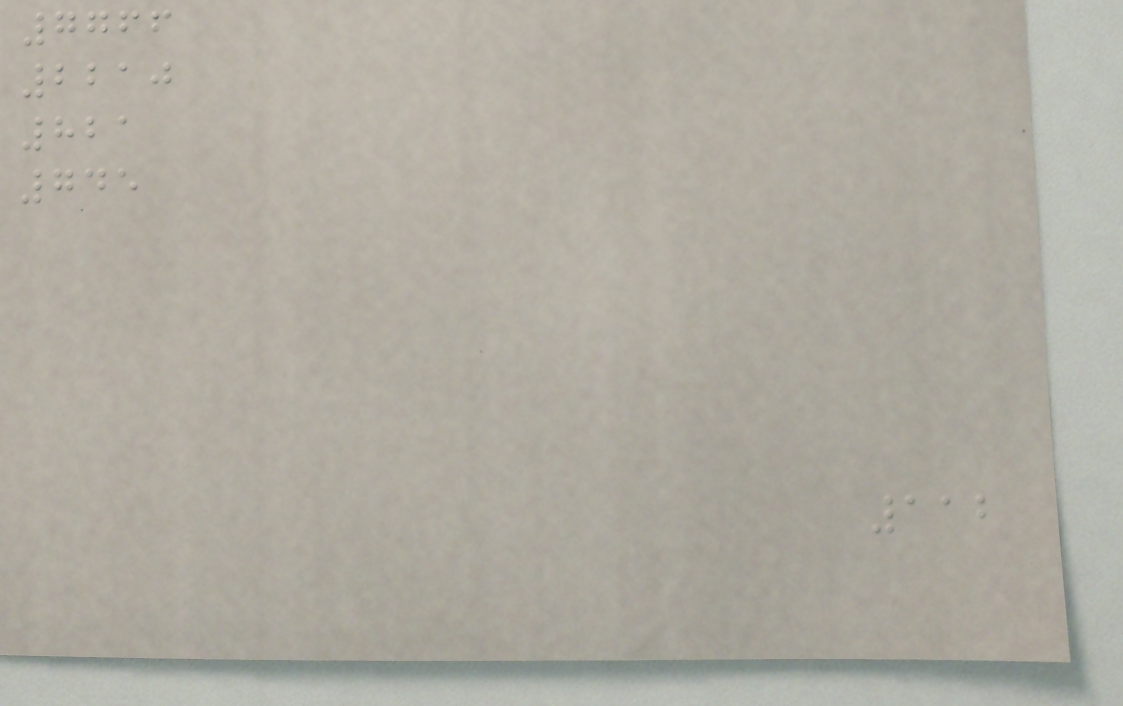7766
2210
821
745
112
